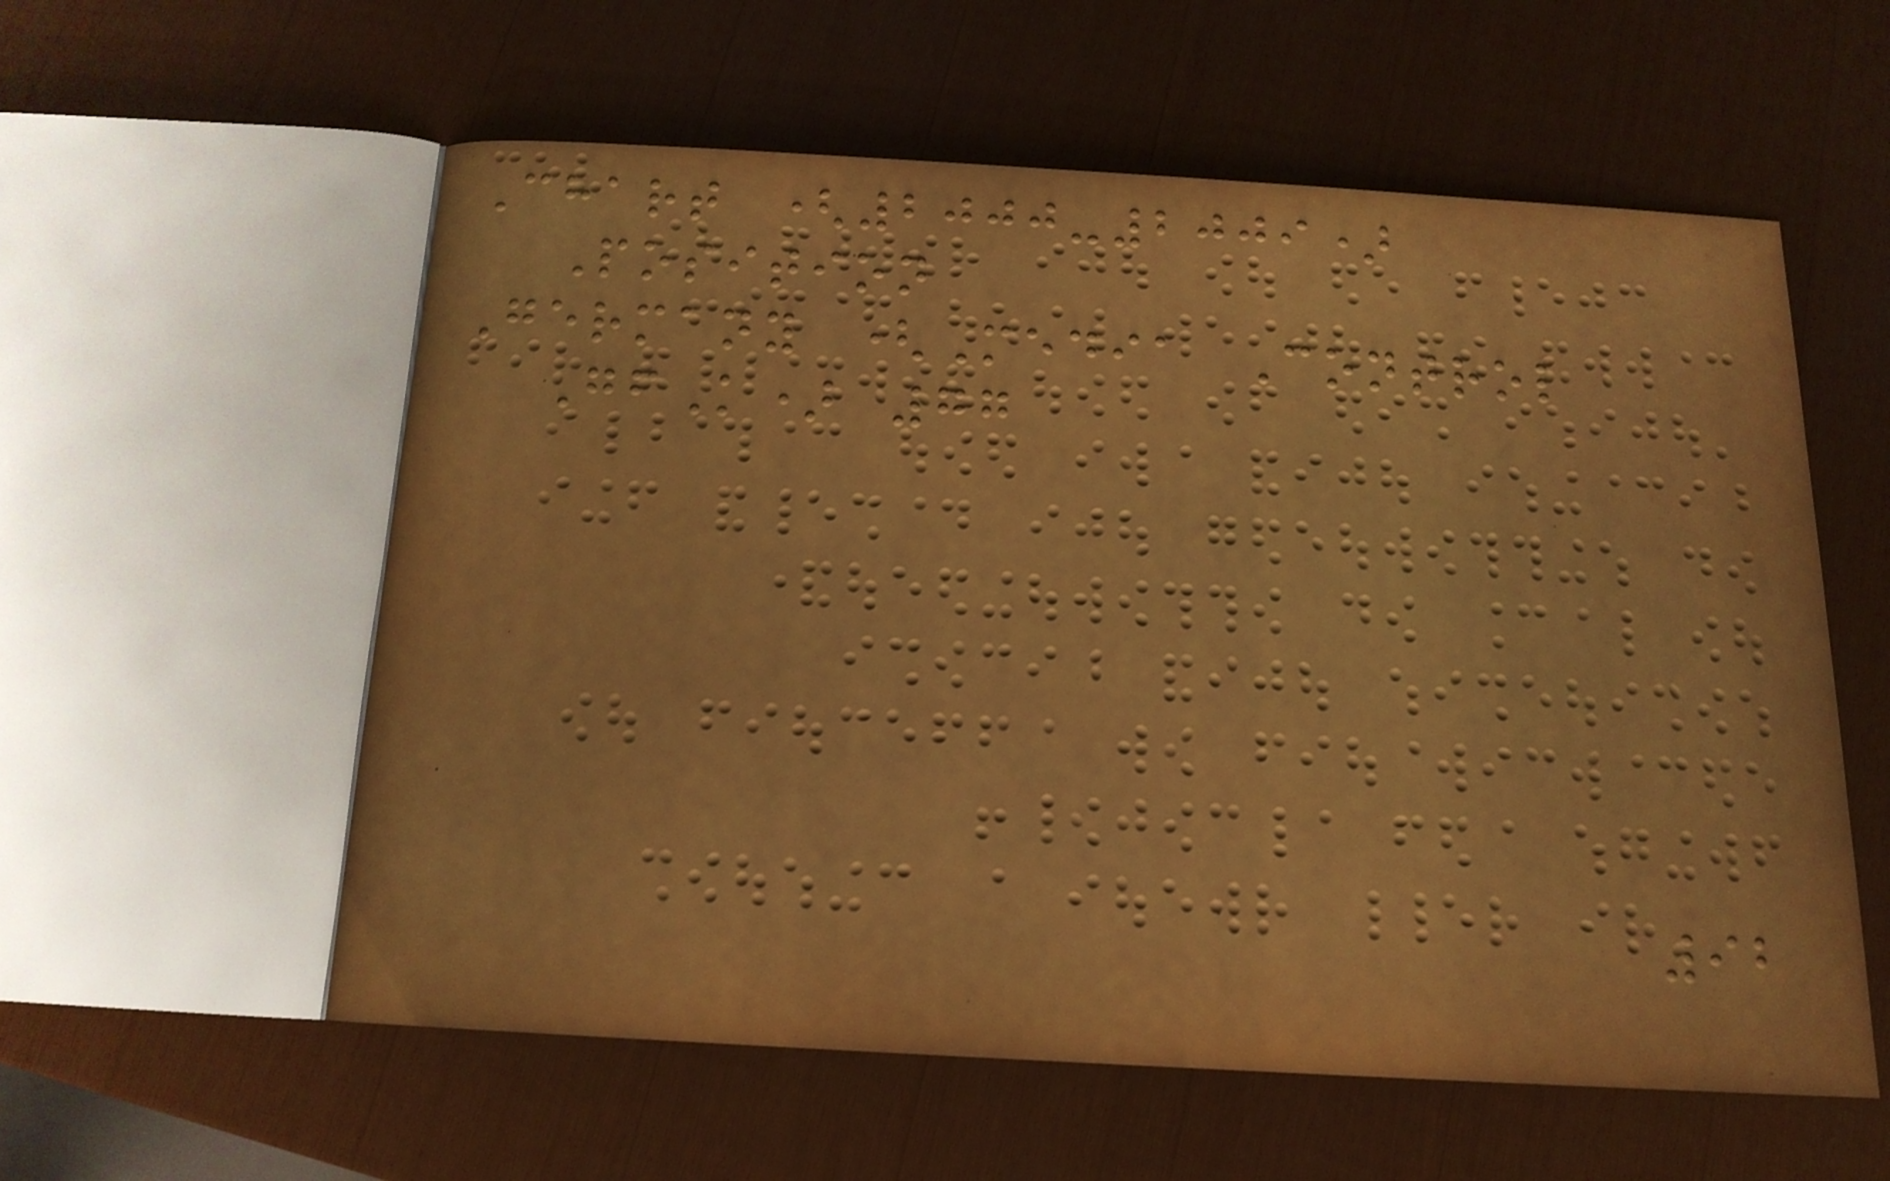Chart (2000-2009)
Position
Germany (Media Control
GfK) 77
92
